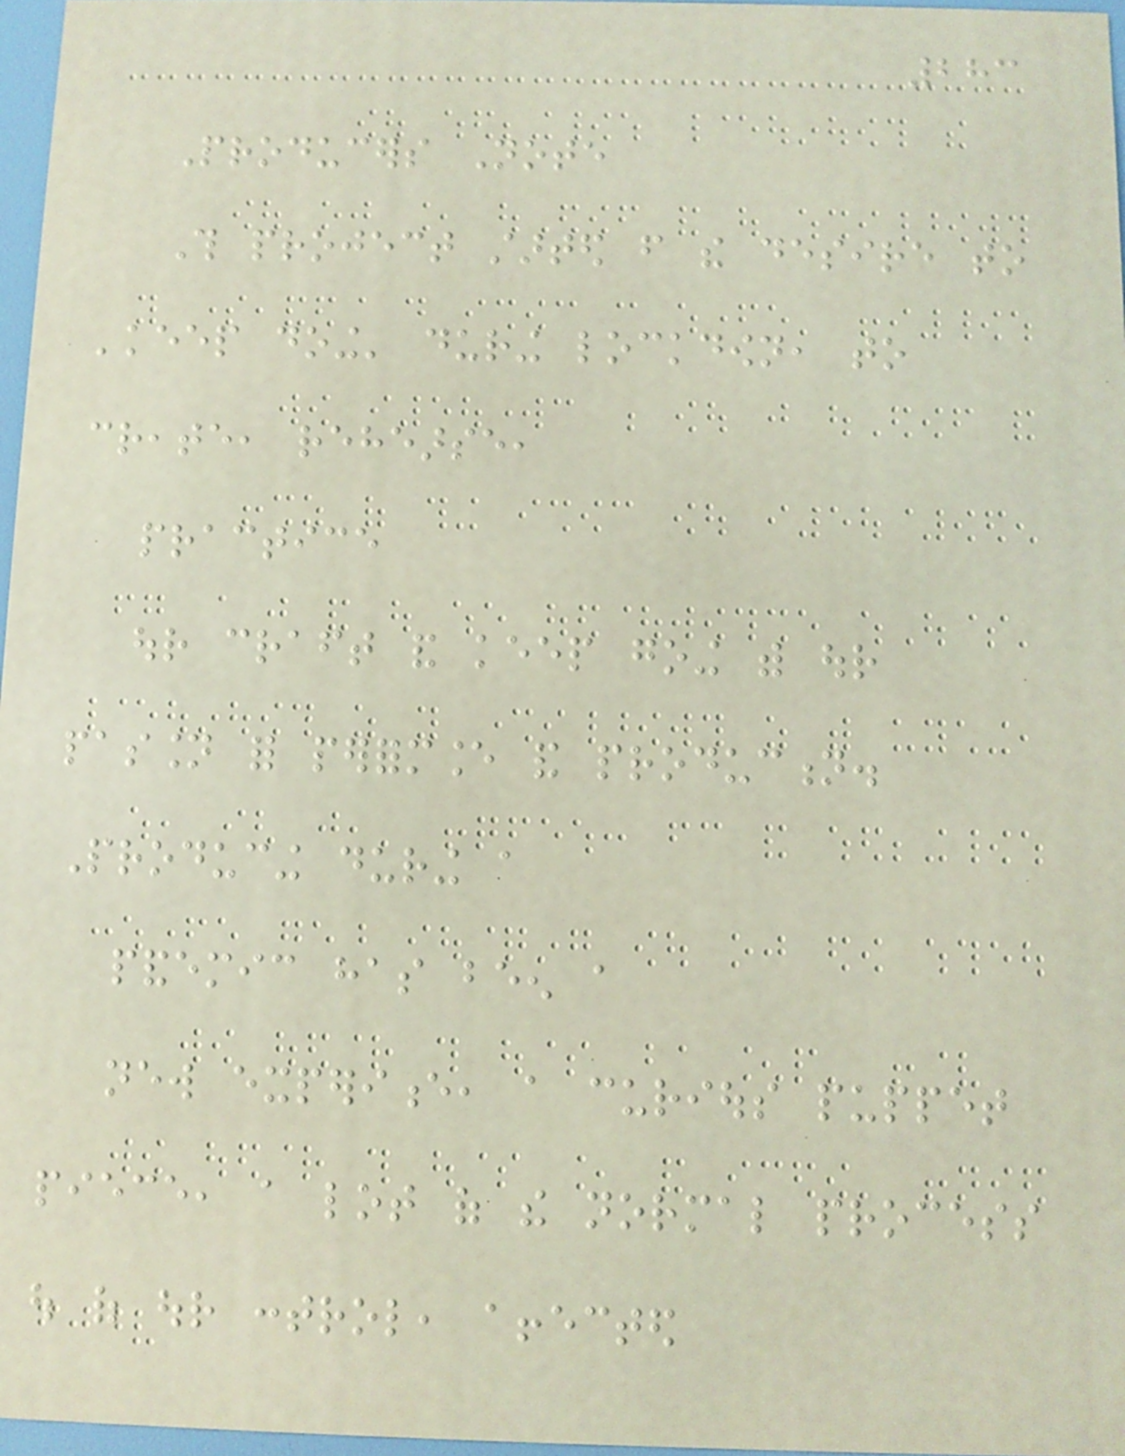283
Producers Note
This project started from the desire to
'keep doing' during lockdown, to
create, rehearse,
practice
our craft and keep going with our
passion for performance and production.
Producing during a
pandemic has been a
new experience, a curious puppet
piece, a lot of the normal process
out of our control, affected
